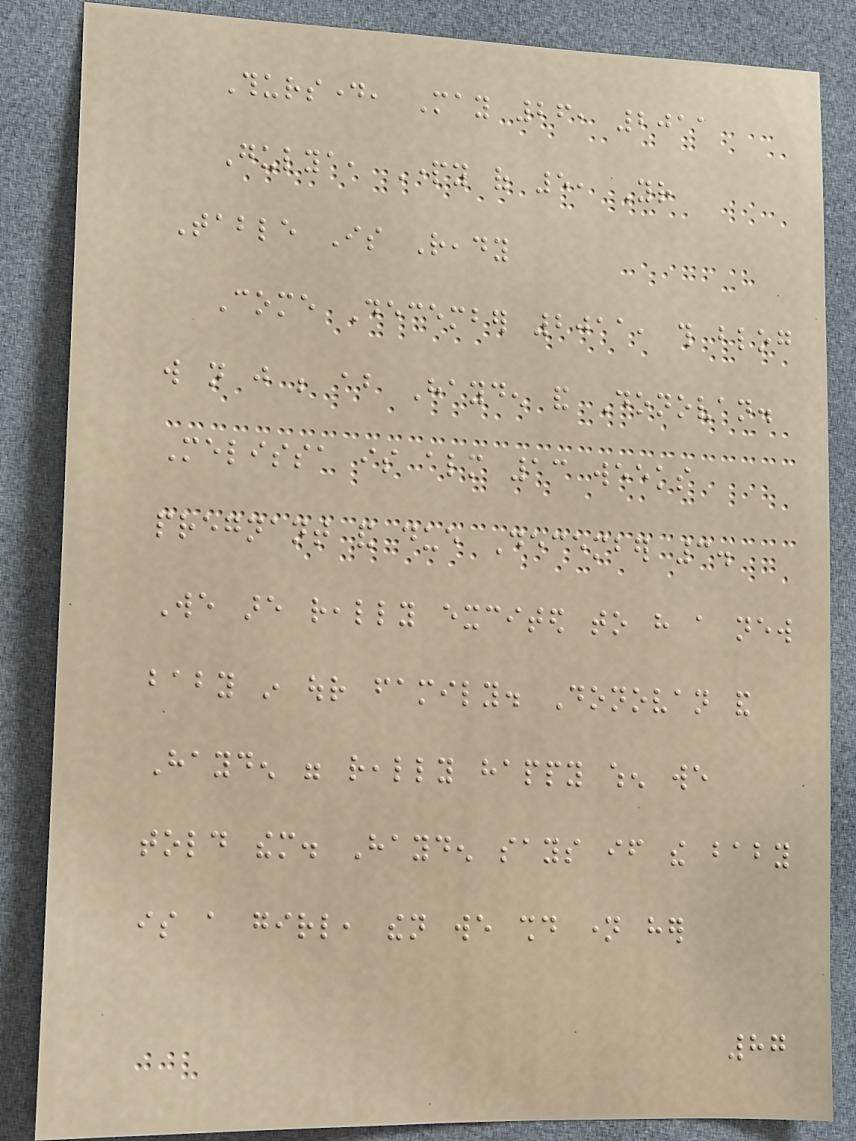Thursday, May 26, 2011
Gulya, Party of 5, Your
Table Is Ready
Come December 2011, this blog
will not just be about Hayden and Donovan.
Melissa is almost 13 weeks
pregnant and due December 3.
We are really excited to have a new
baby in our family. Donovan and
Hayden were really happy when we
told them. Hayden says if the baby
is a girl, then we should name her
87
